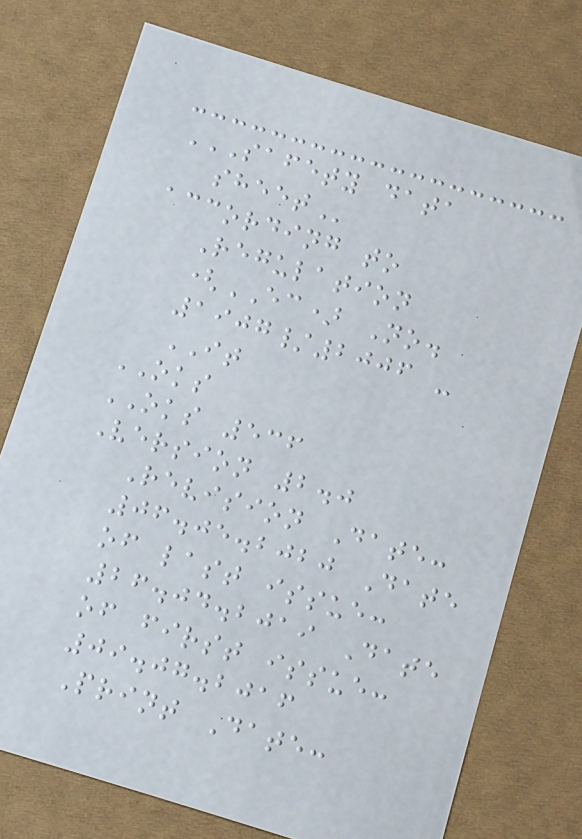SAFETY DATA
SHEET
according to
Regulation
(EC) No.
1907/2006 -
IT
OKS
OKS 536
Version 2.0
Revision Date:
06.05.2020 Date
of last issue:
26.04.2019 Date
of first issue:
09.07.2016
Print Date:
